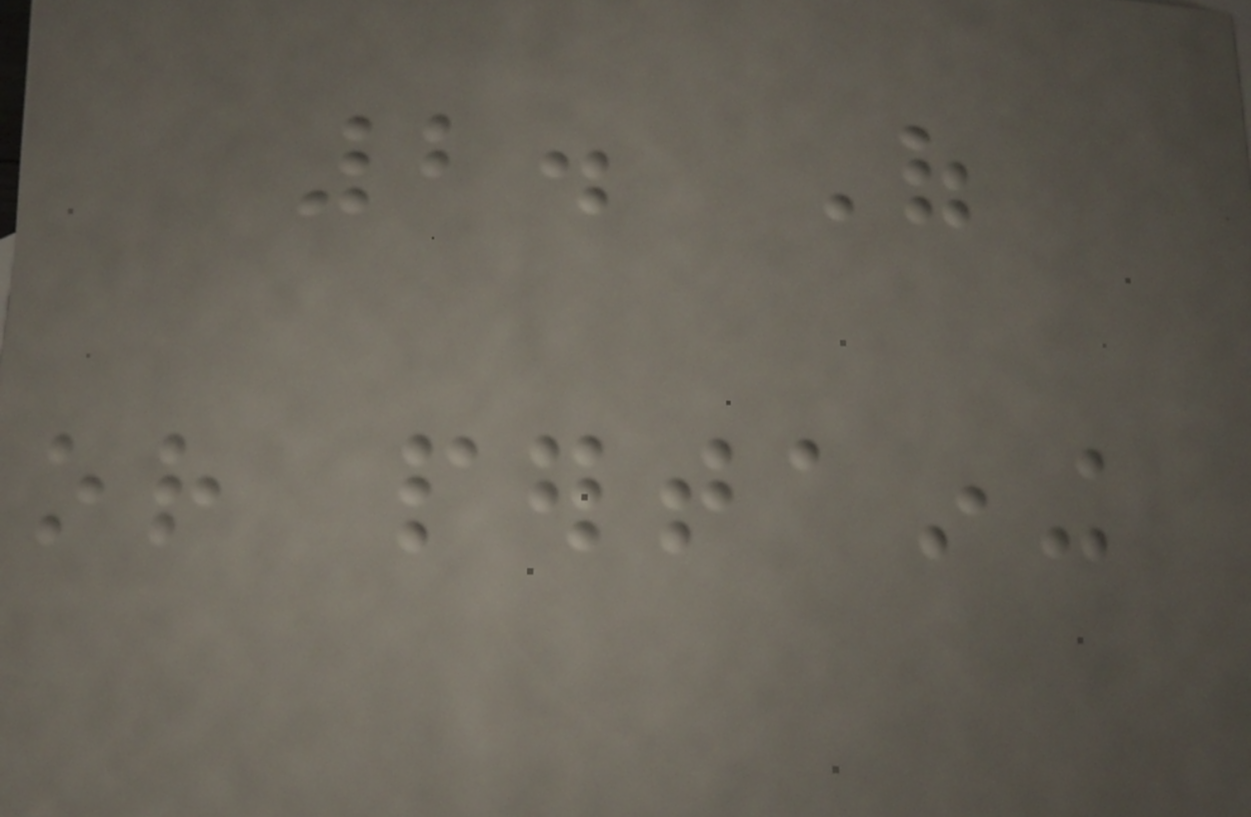2. Of
or pertaining
